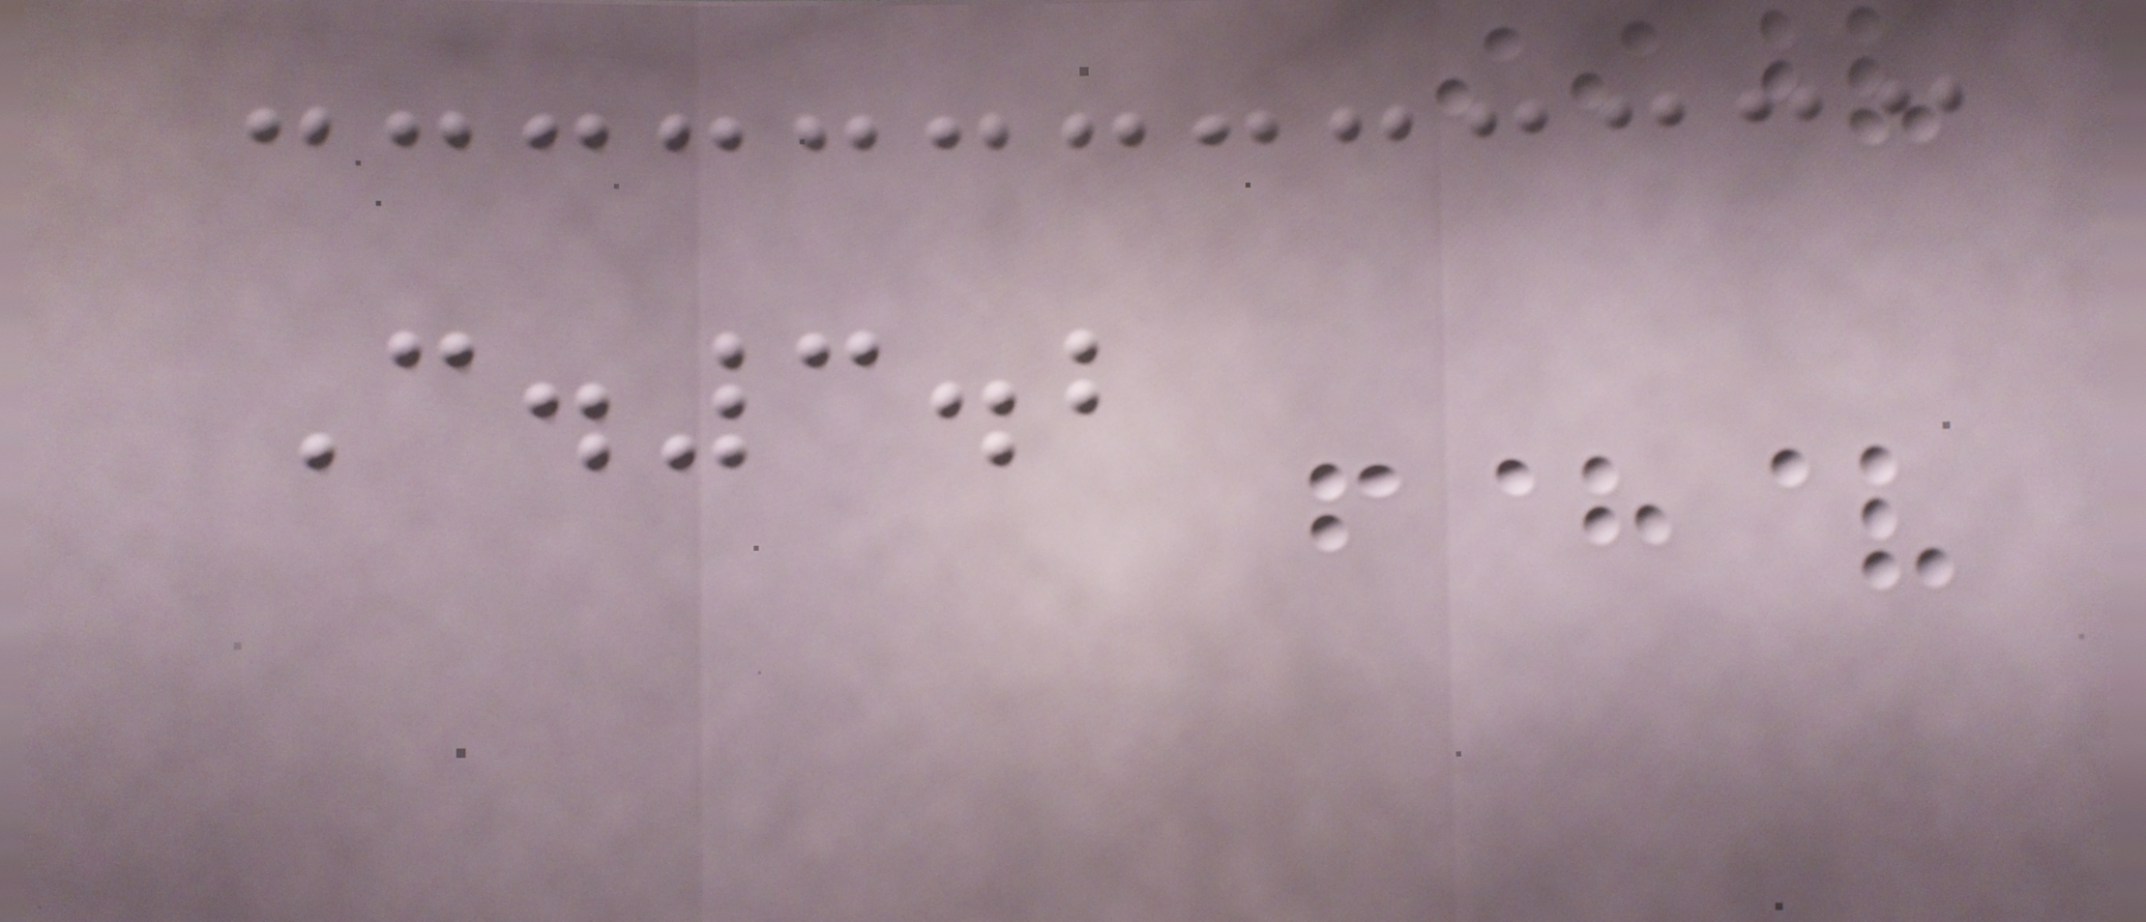C.3.2
